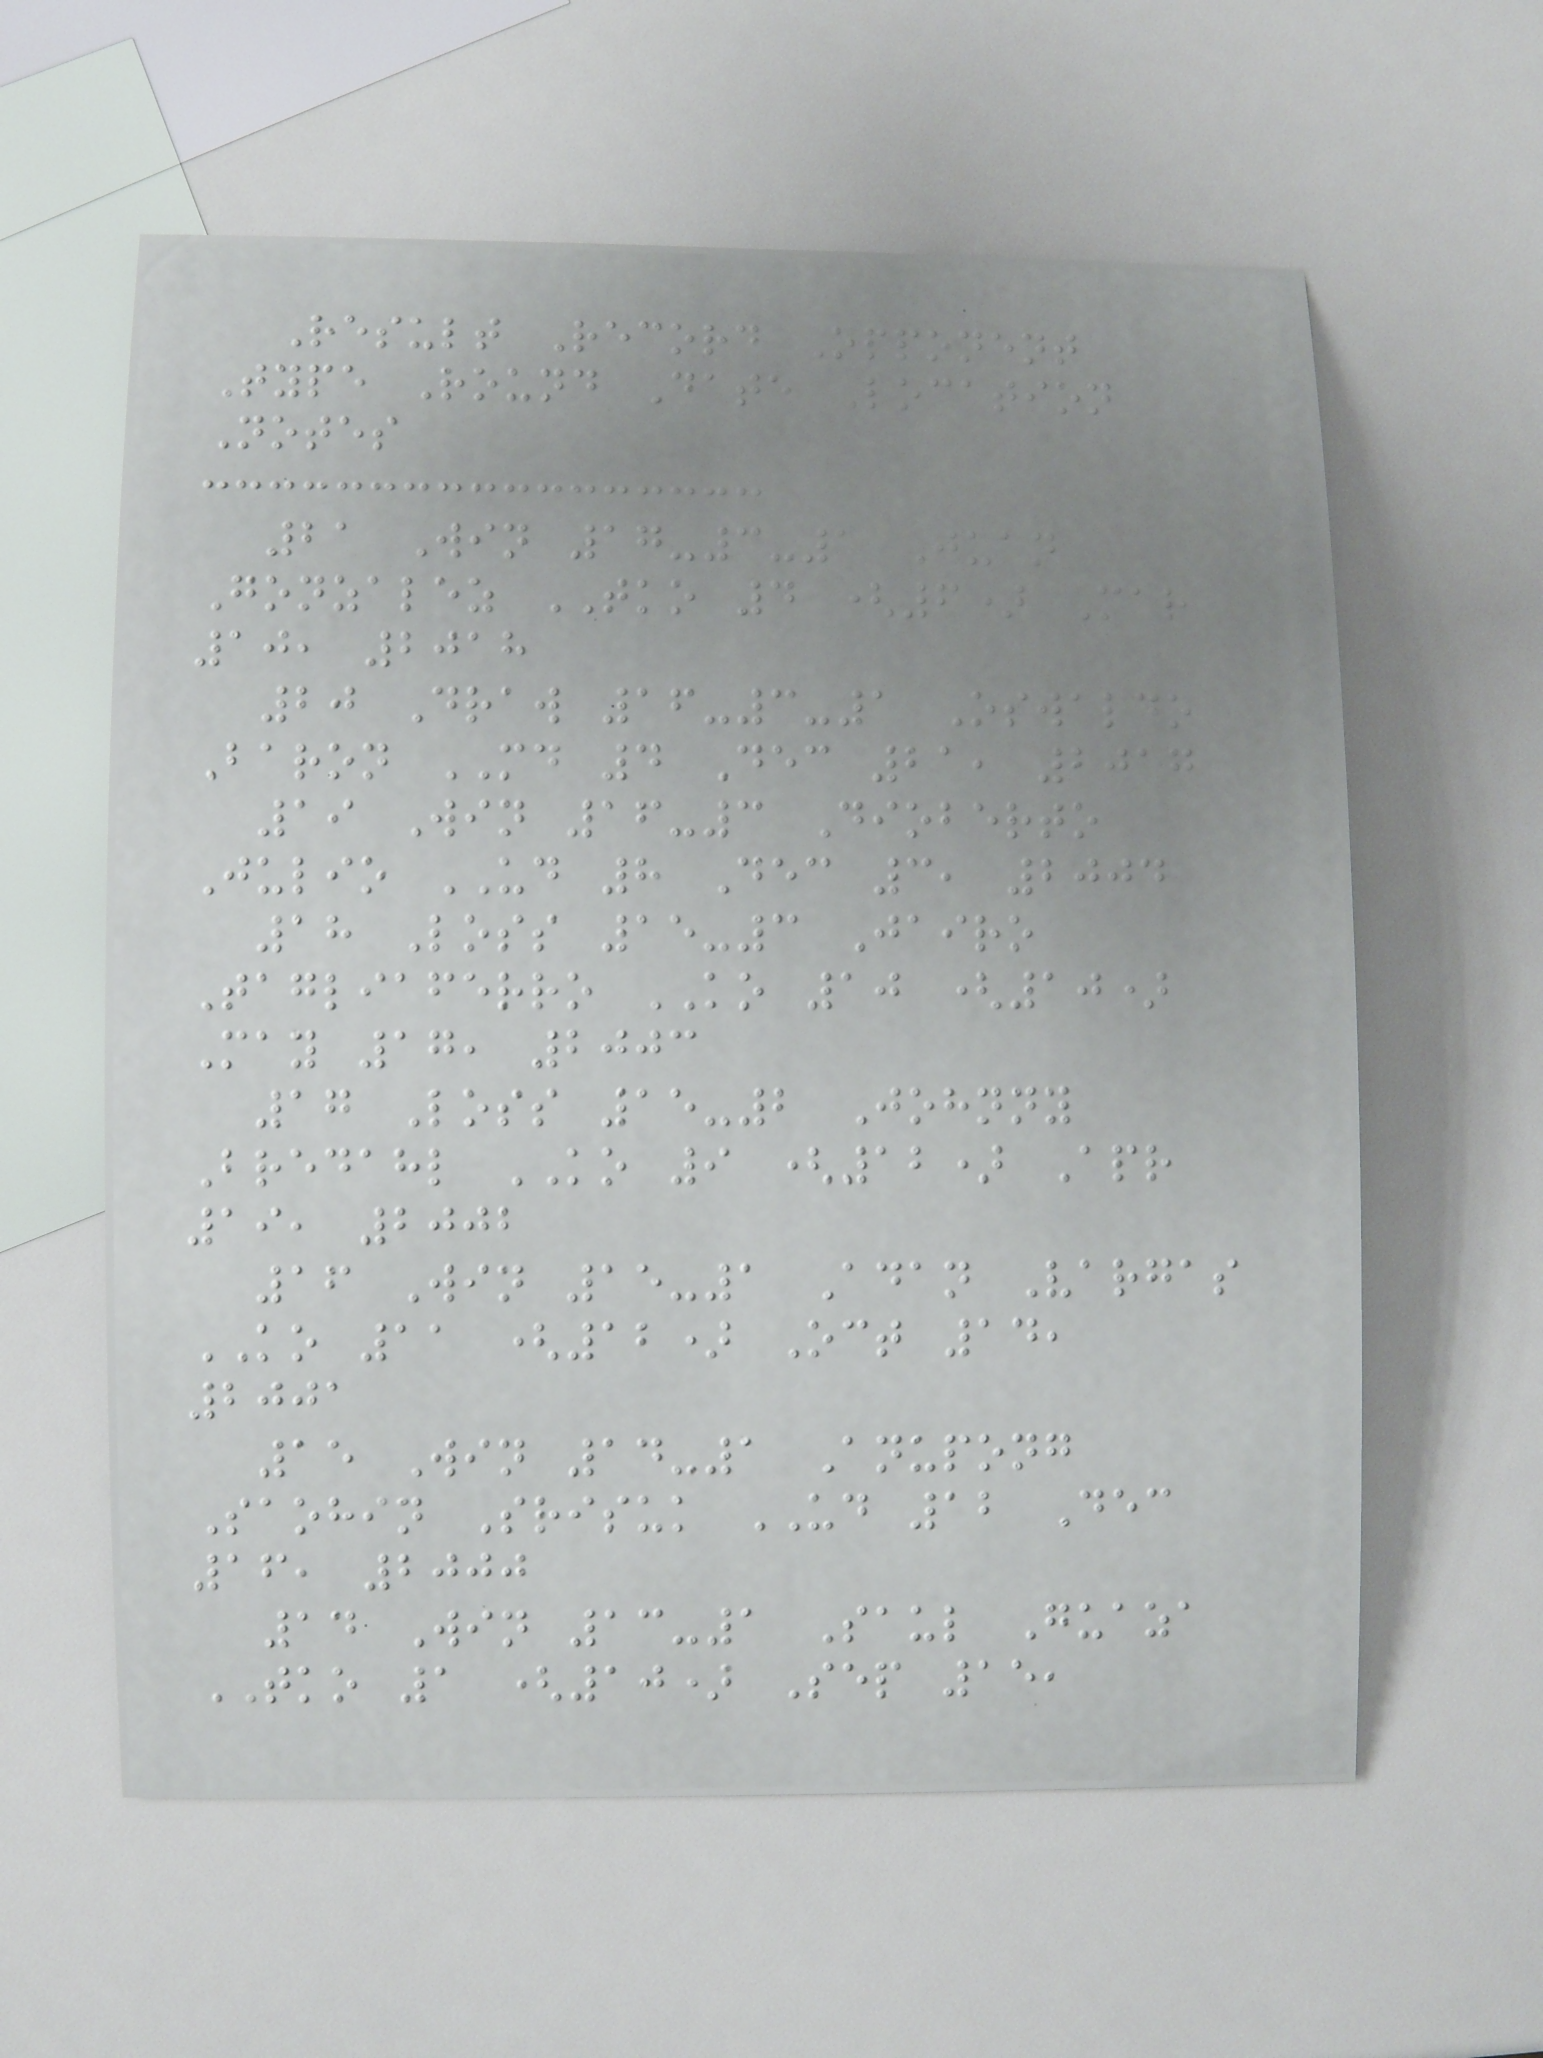Result Record Opponent
Type Round Date Location
Notes
21 Win 17-3-1 Juan
Gonzalez TKO 4 (6) Mar
10, 2018
20 Draw 16-3-1 Oswaldo
Baron MD 4 Dec 21, 2017
19 Win 16-3 Dioberto
Julio UD 8 Dec 3, 2004
18 Loss 15-3 Jairo
Tagliaferro KO 10 (10)
May 17, 2003
17 Loss 15-2 Johnny
Bredahl KO 9 (12) Apr
19, 2002
16 Win 15-1 Adan Vargas
KO 11 (12) Oct 14,
2001
15 Win 14-1 Anupong
Saohin Srisuk UD 12 Dec
16, 2000
14 Win 13-1 Saul Guaza
TKO 1 (10) Sep 15,
